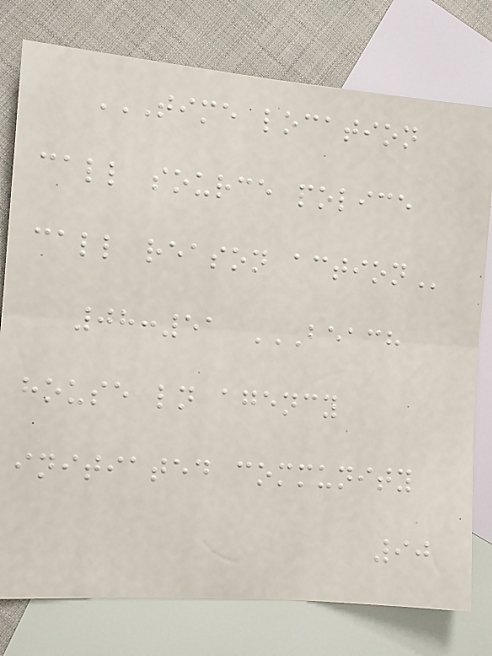TIME LOCATION
CALL SOURCE POLICE
CALL REASON ACTION
08:51 BEACH
HOUSE LN AGENCY
INITIATED COMMUNITY
90
